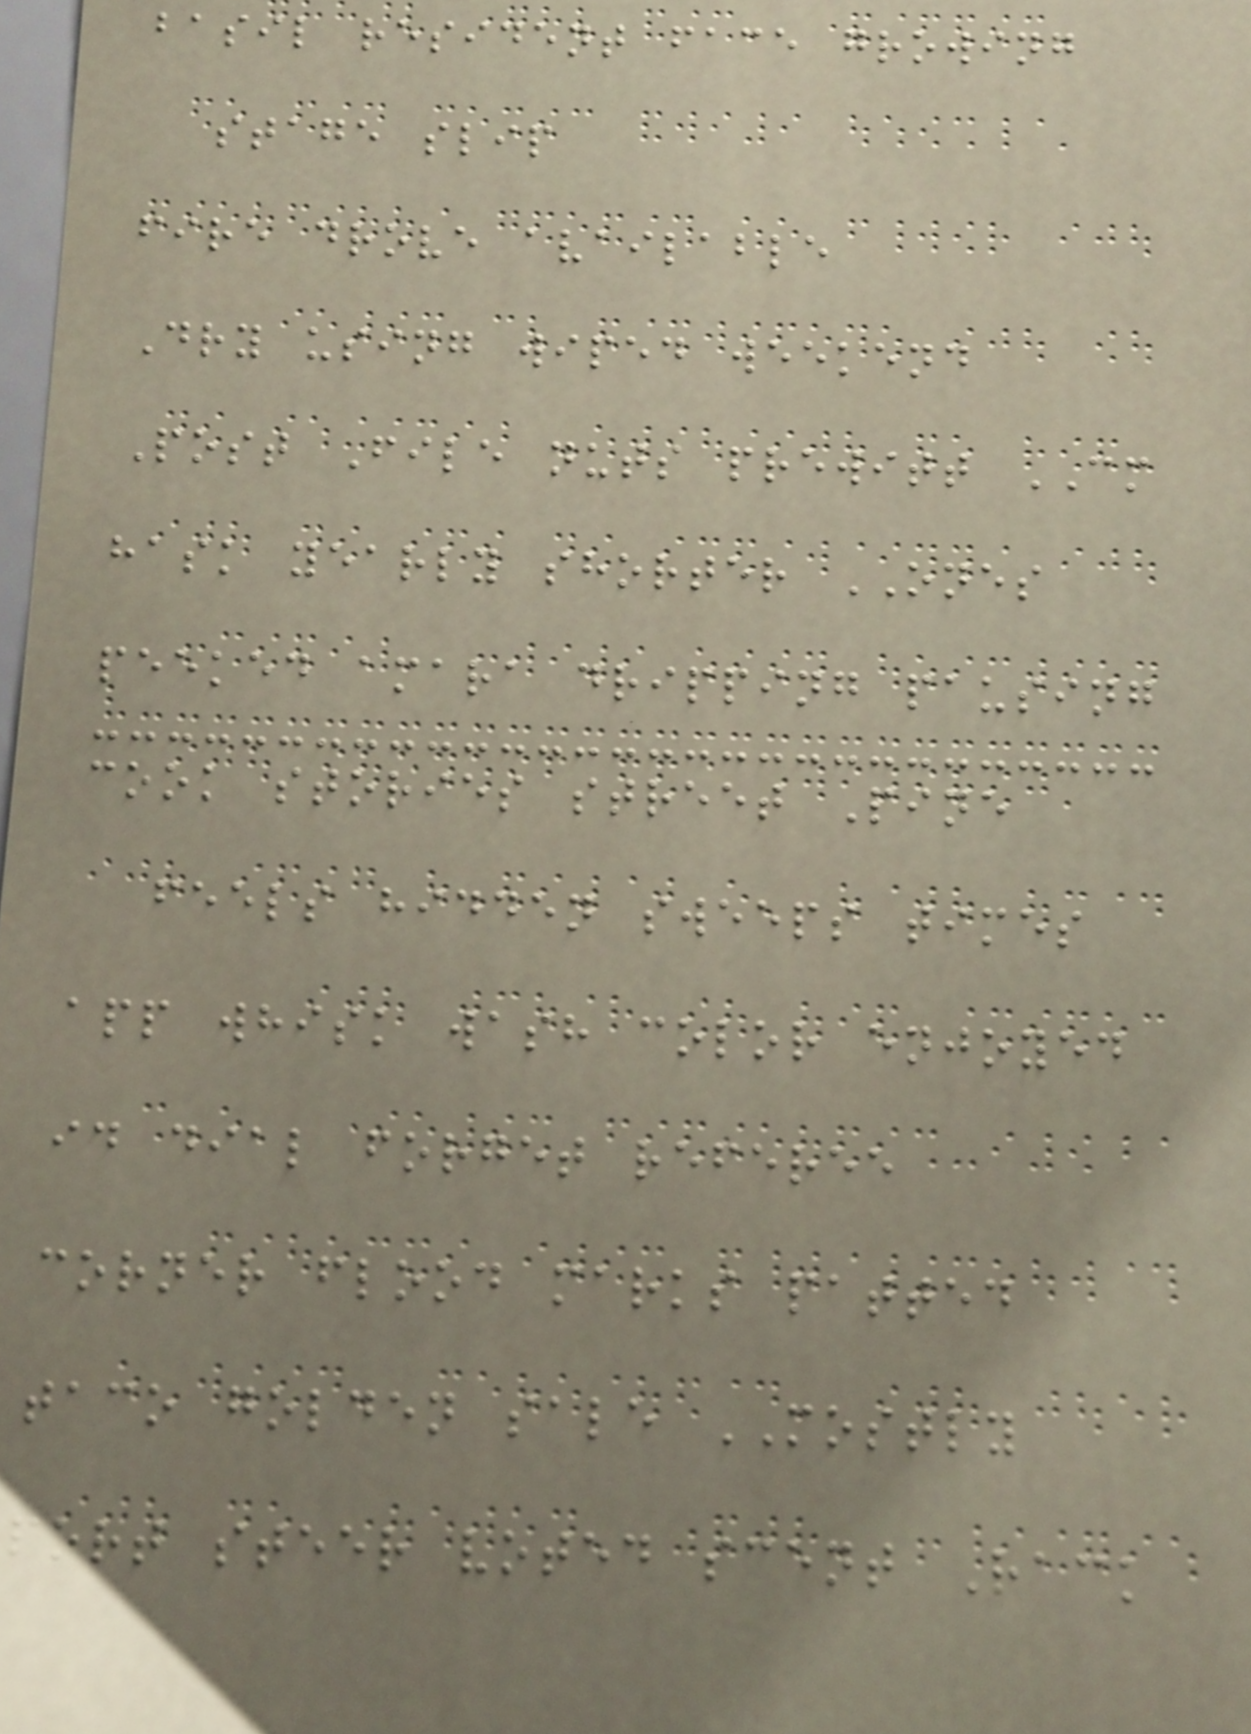basil resident face growing
stage slip
fire drove available
Dry using wiped weekend
Post File nuts prewitt CM
hask yearly shorter ONES
peeked amara dripping pausing
cook stories street Pine
feels hidden sweeps times
app whisk wash color enjoyed
id dial forget referee
corner flood marks patted
taco golden sale MOSTLY
port steer voted scent Rack
